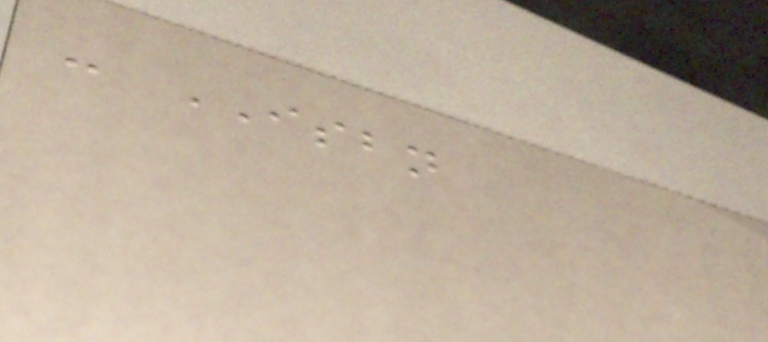- ISBN
